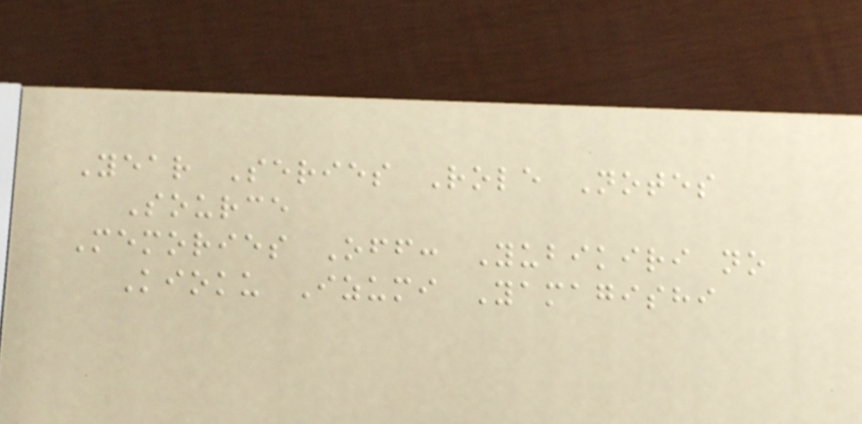Year Series Role Notes
Source
Memories Off: Yubikiri no
Kioku Izumi Yamagishi
